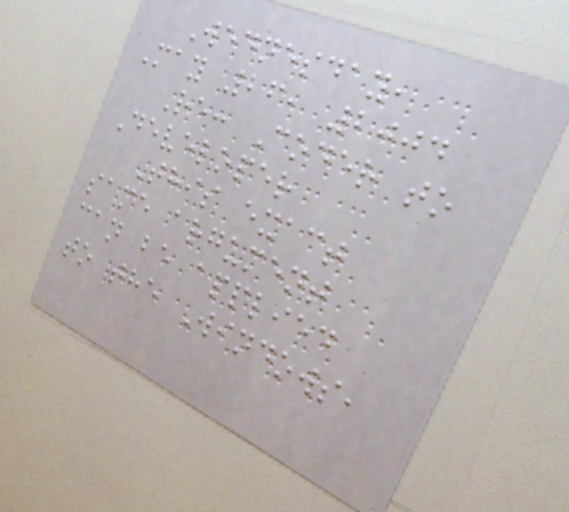Wednesday,
May 26, 2004
Re: Coder to
Developer
This exact
same argument
can be applied
to the Windows,
